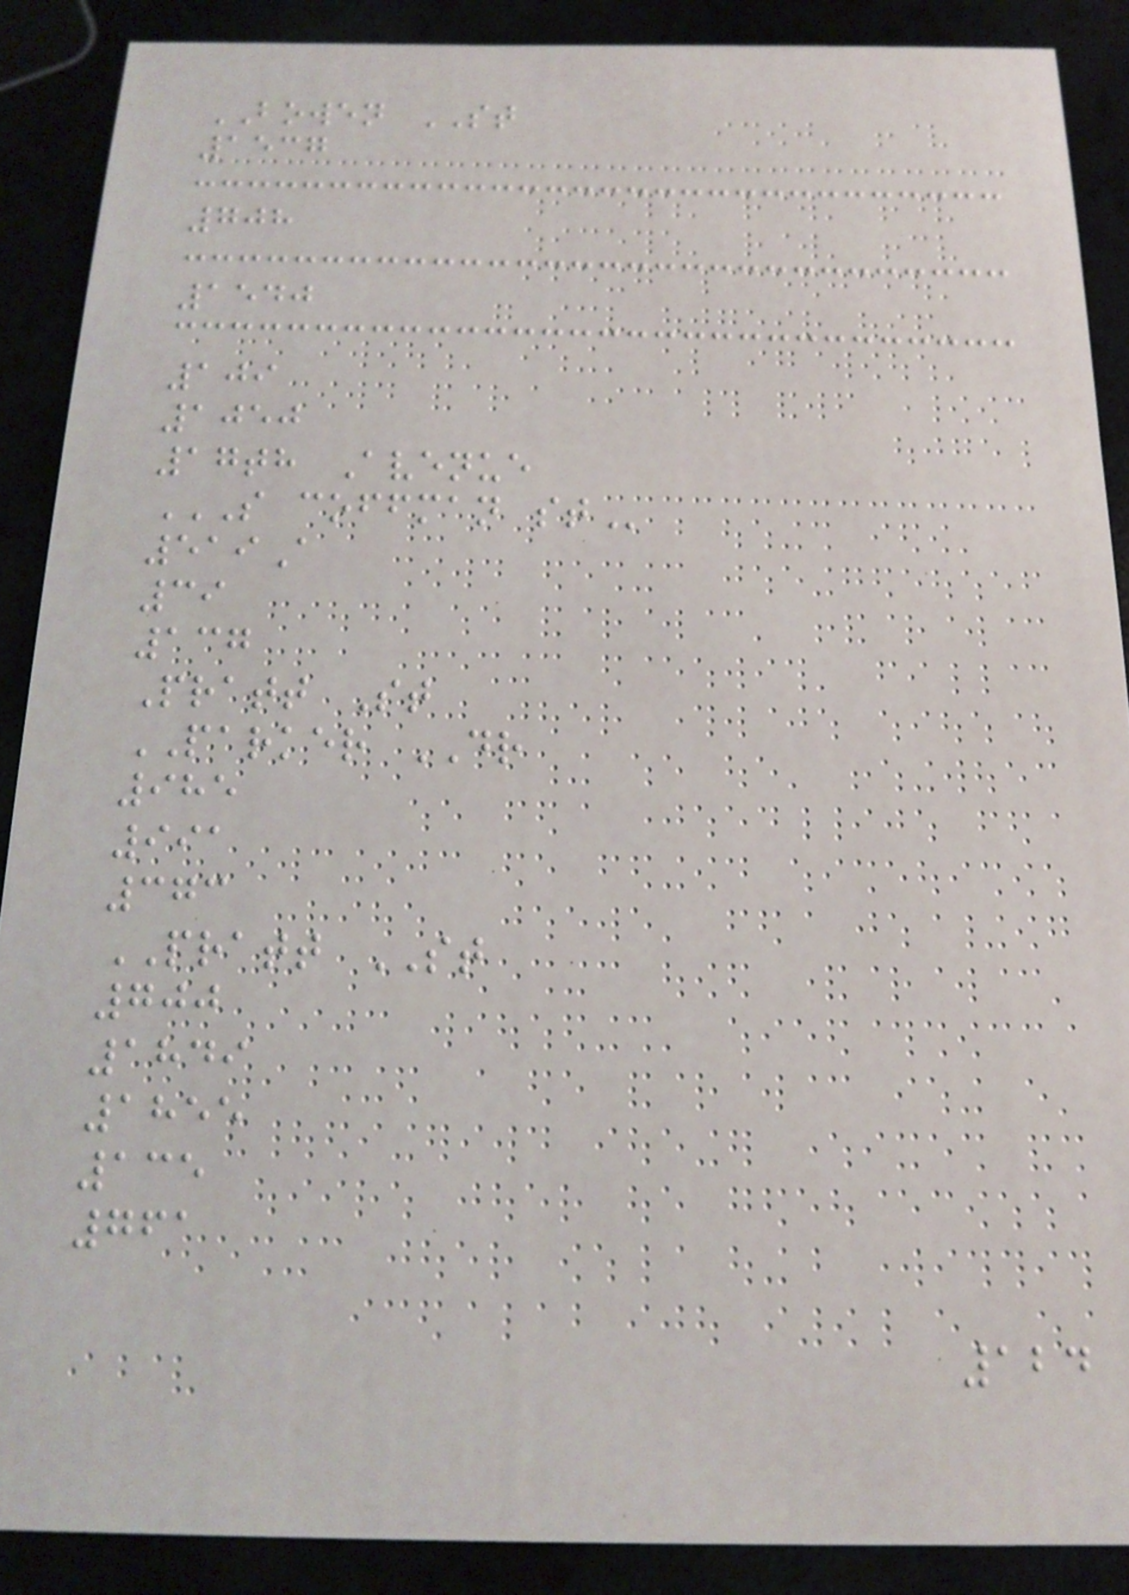BOWEN ST
1537
708
1540
109
1050
17th Avenue
S COFFMAN ST
519A
39
137
Pratt St
PARKER DR
985
991
373
PRATT ST
700
1849
1855
135
761
124
